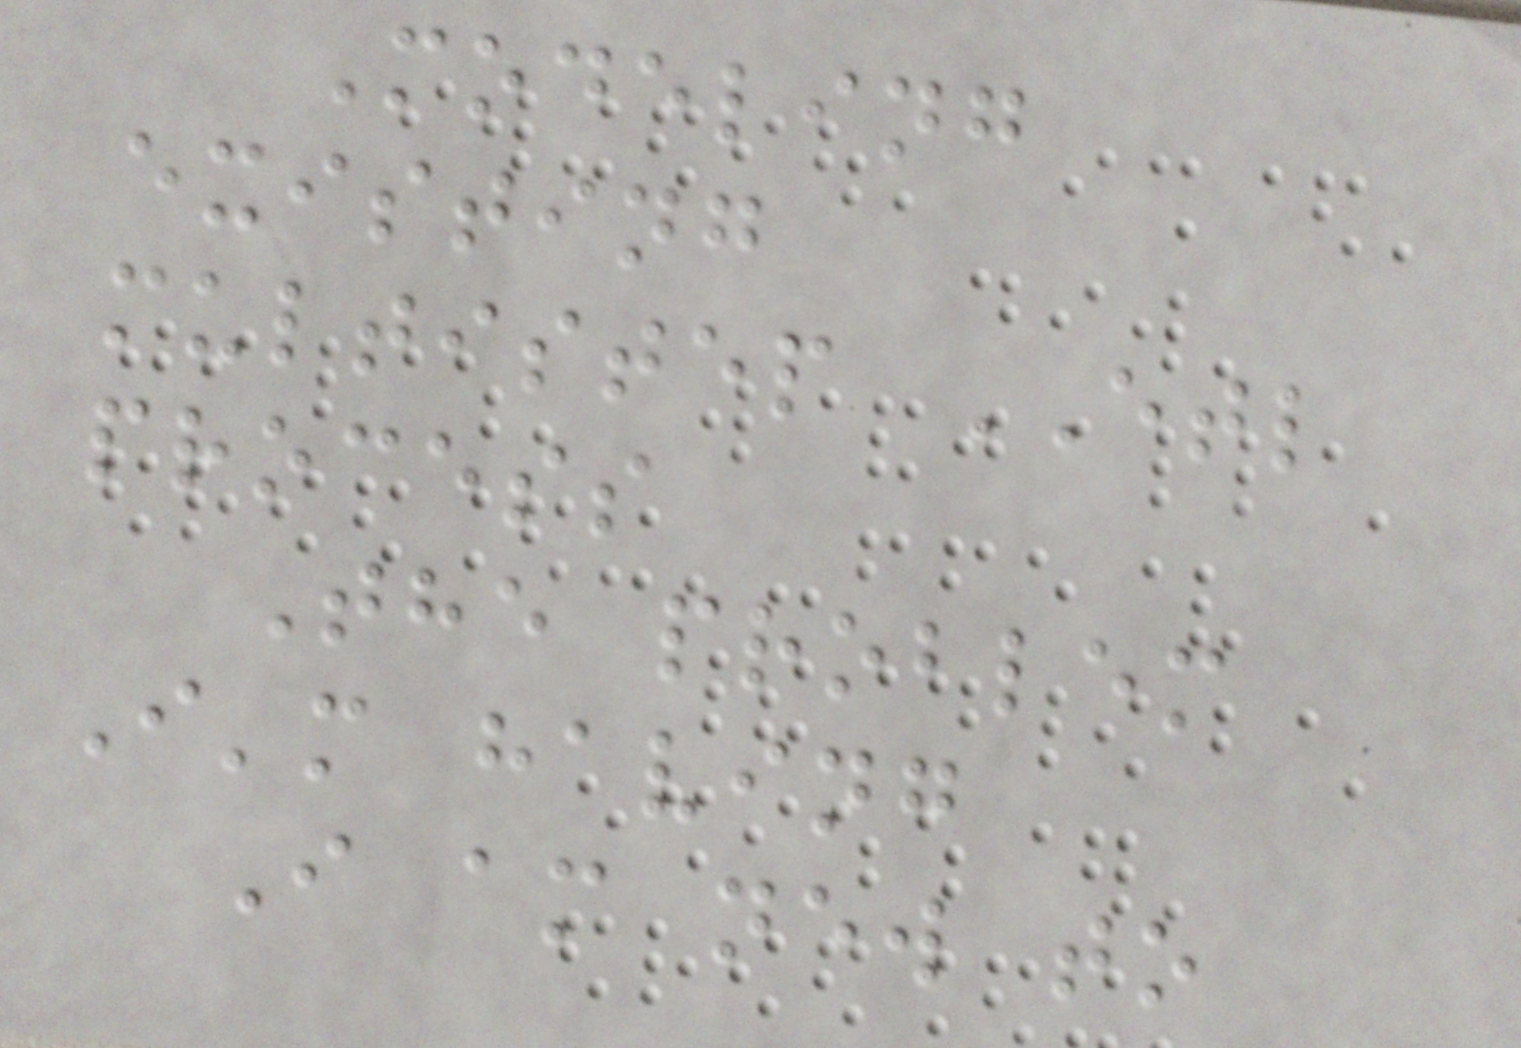Modeling
existing
multistep ETL
process
The problem
I'm having
I am new to
